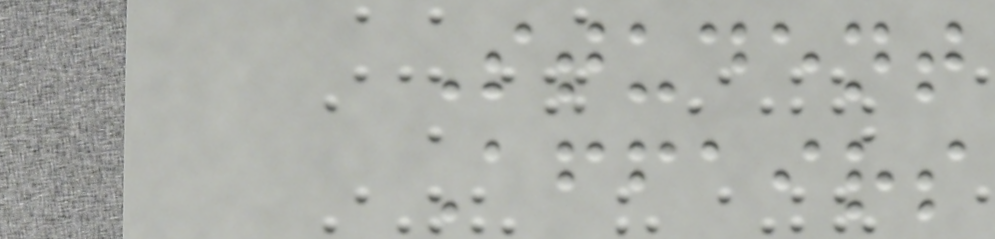Student
Affairs
